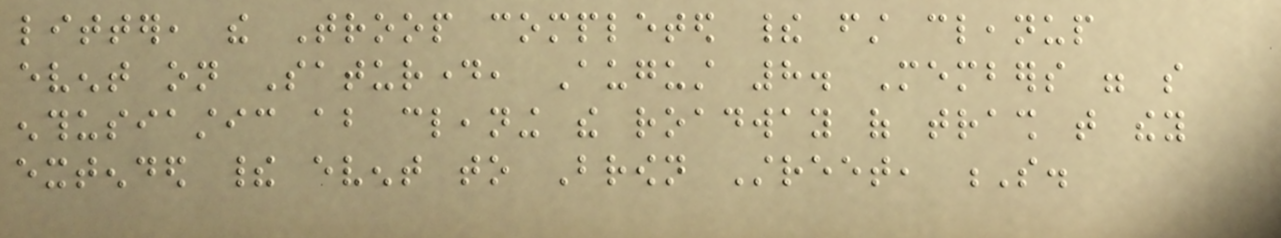litter, the Troop completed their first cleanup
event on Saturday, August 8. Members were so
enthusiastic about cleaning the roadway of trash that they
extended their event to Brown Street, S.
